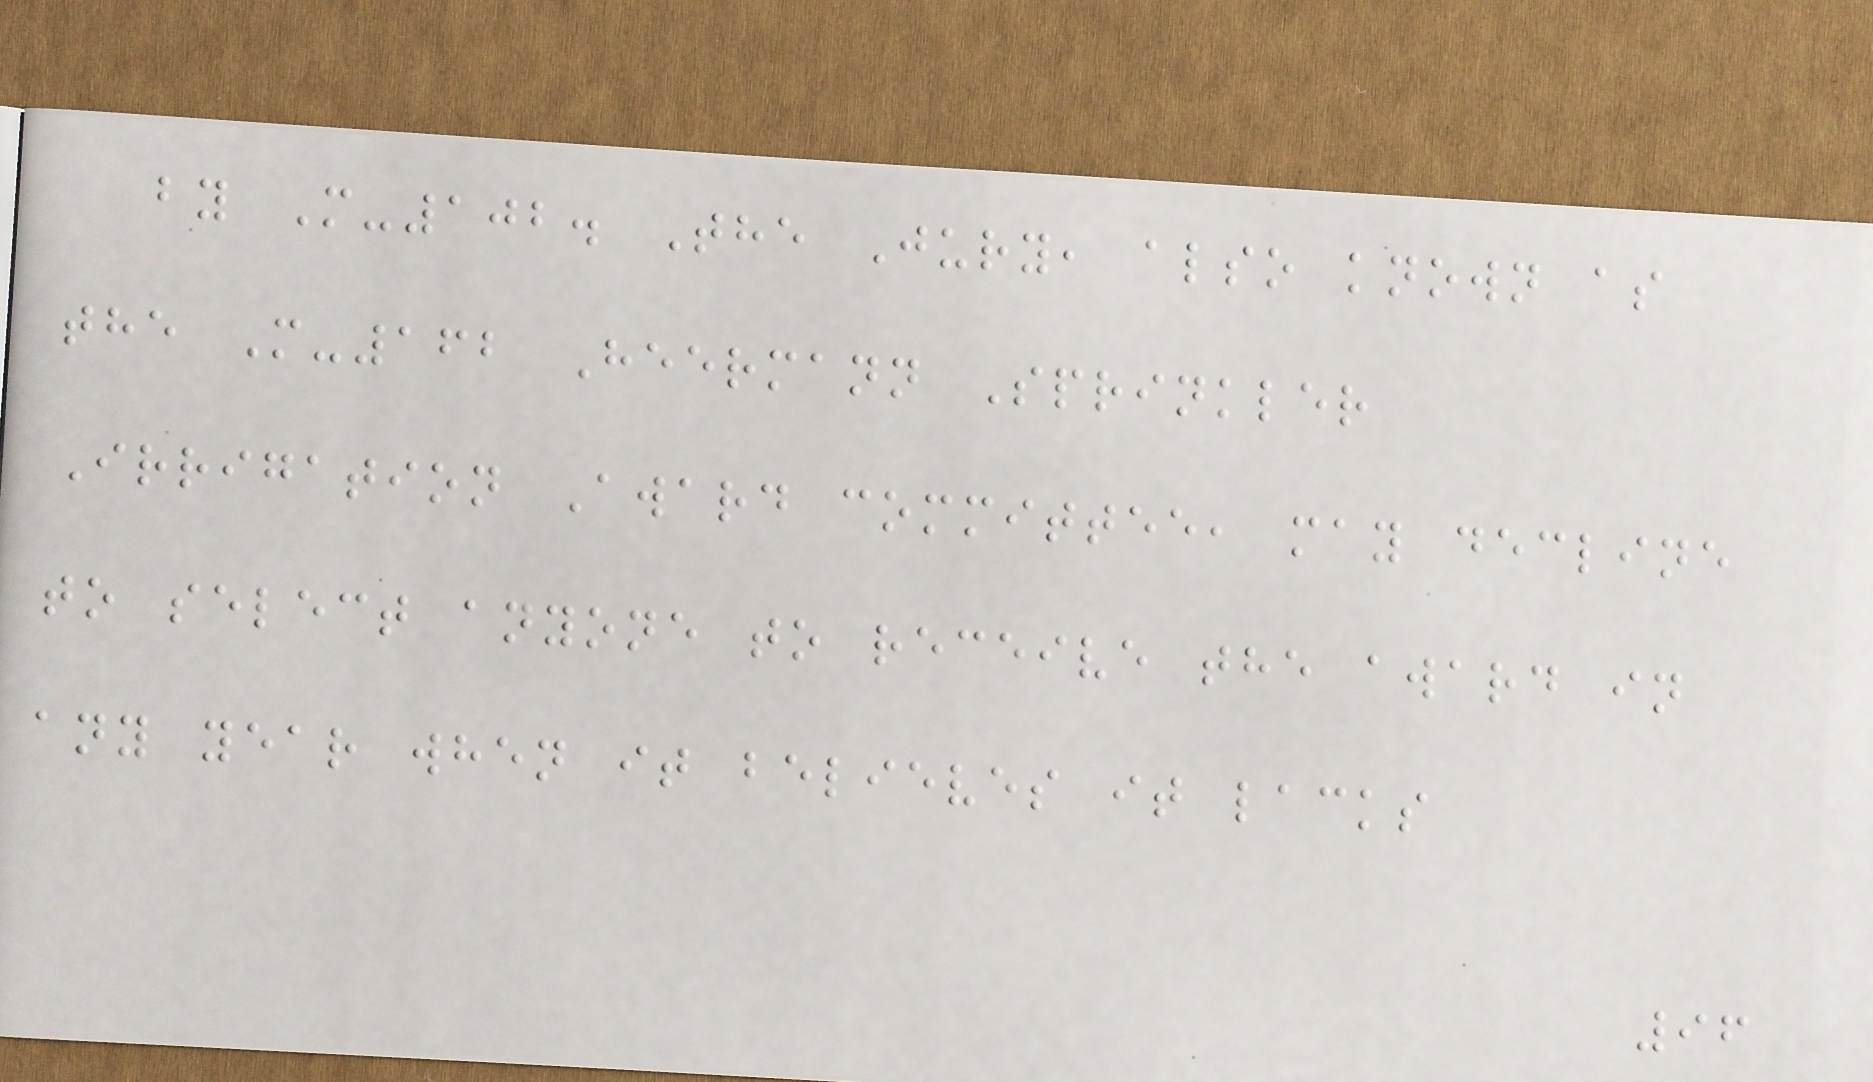by M-102. The Jury, also known as
the M-162 Heermann Sprinkler
Irrigation Award committee, may decline
to select anyone to receive the award in
any year when it believes it lacks
96
